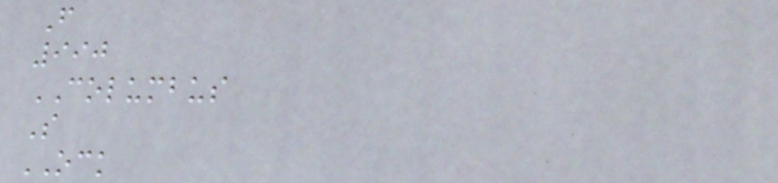F
990
COLUMBUS
S
OCK
